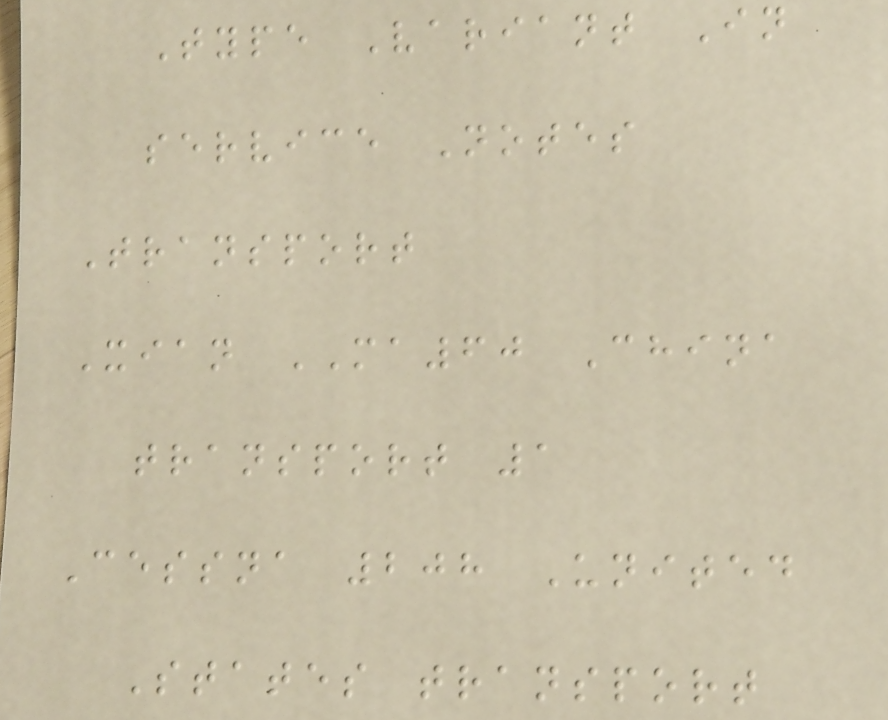Type Variant In
service Notes
Transport
Xian MA60 China
transport 1
Cessna 208 United
States transport
